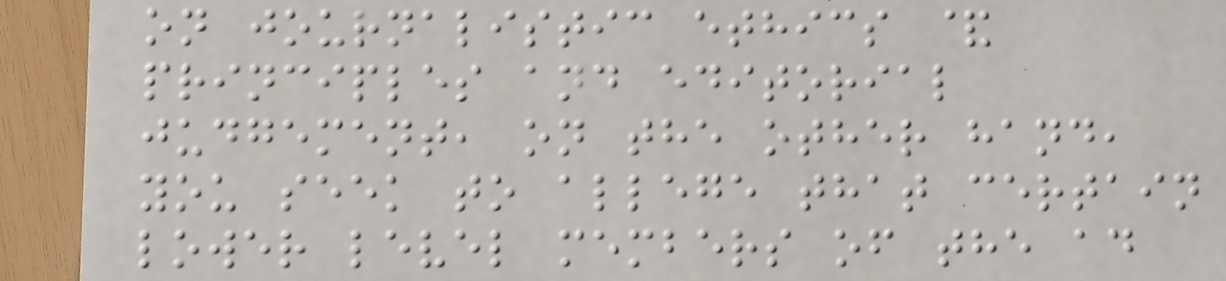on journalistic ethics &
principles and editorial
judgement, on the other hand,
you seek to allege that certain
lower level members of the ad
